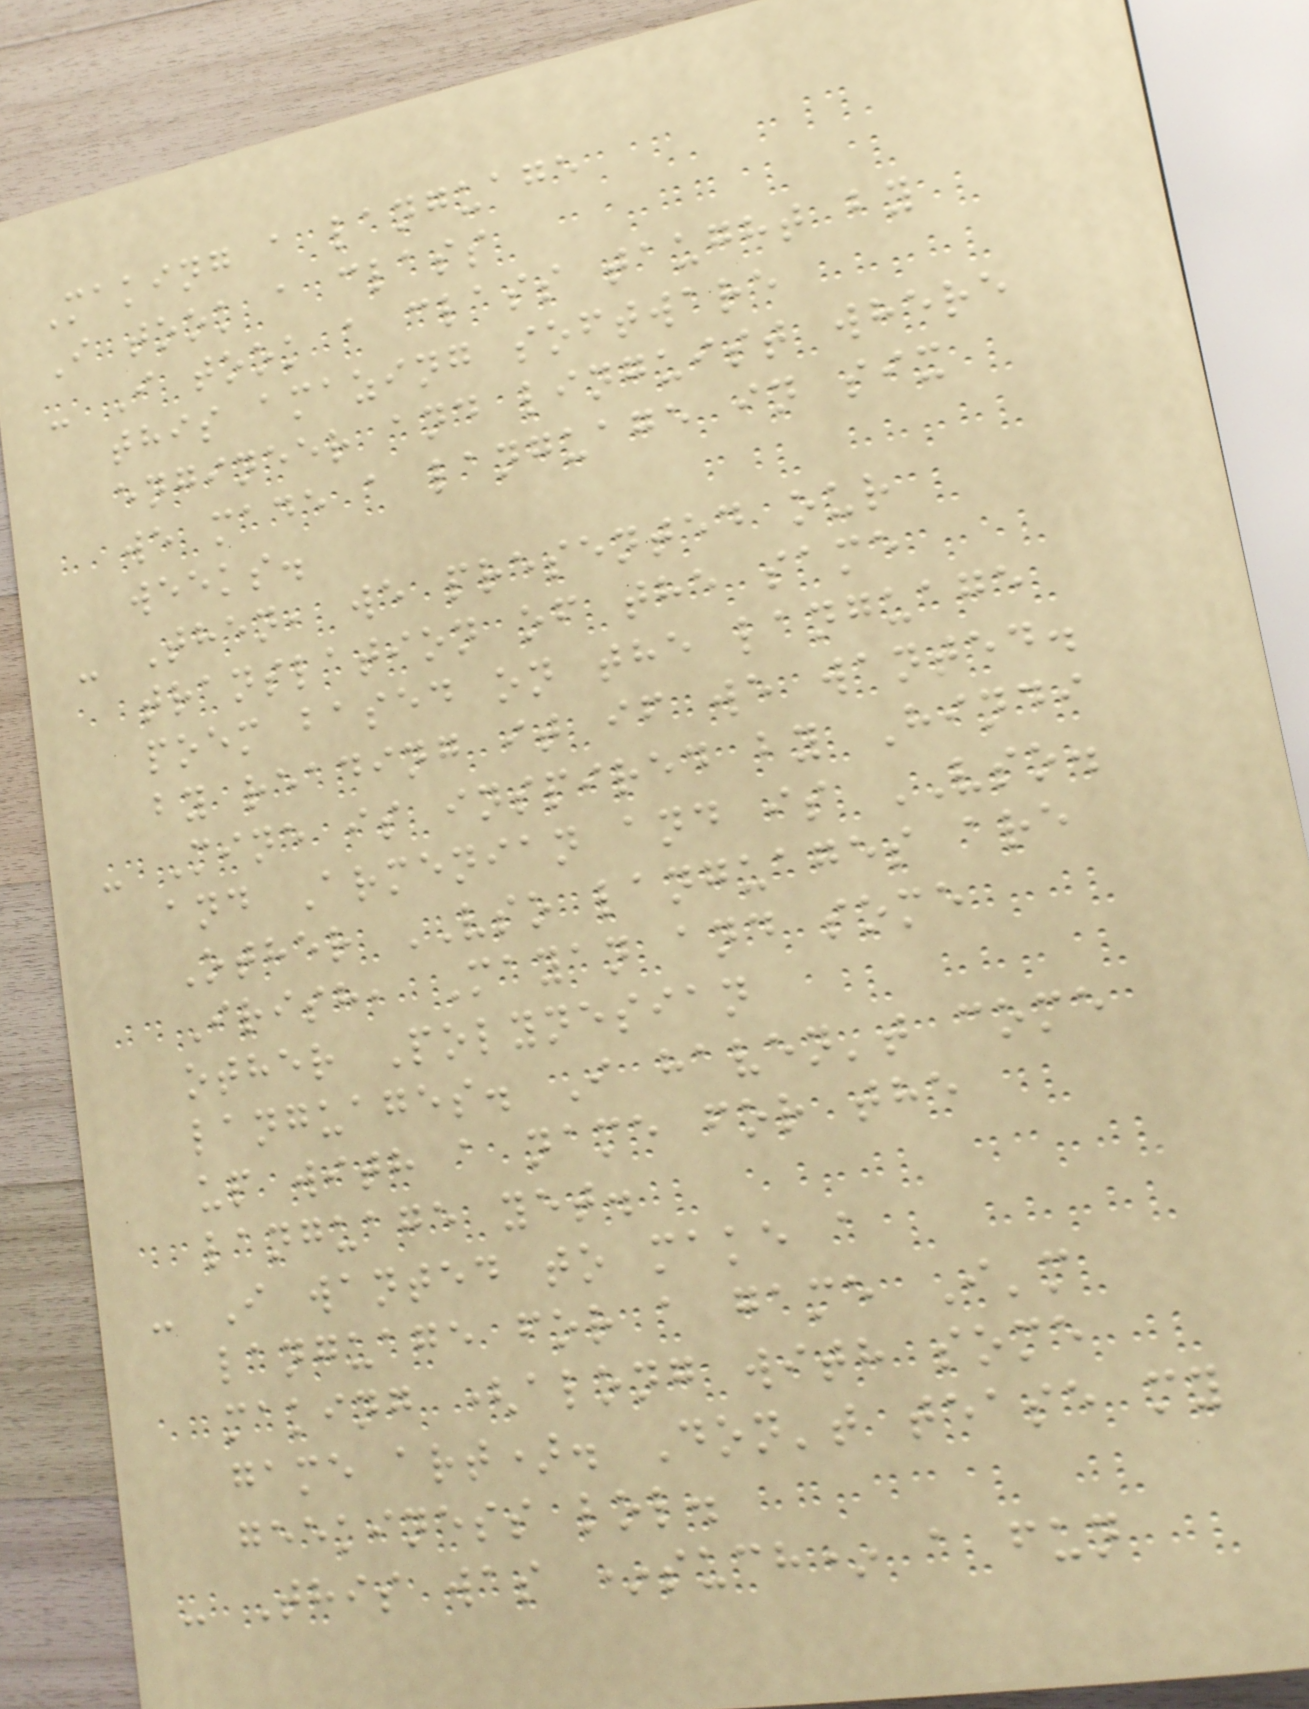Making a language
I took a class
- I took a class taught by
this amazing software
engineer and linguist where
we made a language in six
weeks.
- Then, we presented our
translation of the same
poem based on the language
by reading it if we wanted.
- Mine is inspired by Hindi
and Armenian and is VSO.
Other VSO languages are
Irish, Mayan and some
other Polynesian
languages. I haven't come
up with a name for the
language yet.
- I wanted to make a
language for a game I'm
making (along with some
game art). Don't tease my
geekiness lol.
- This was *such* a fun
